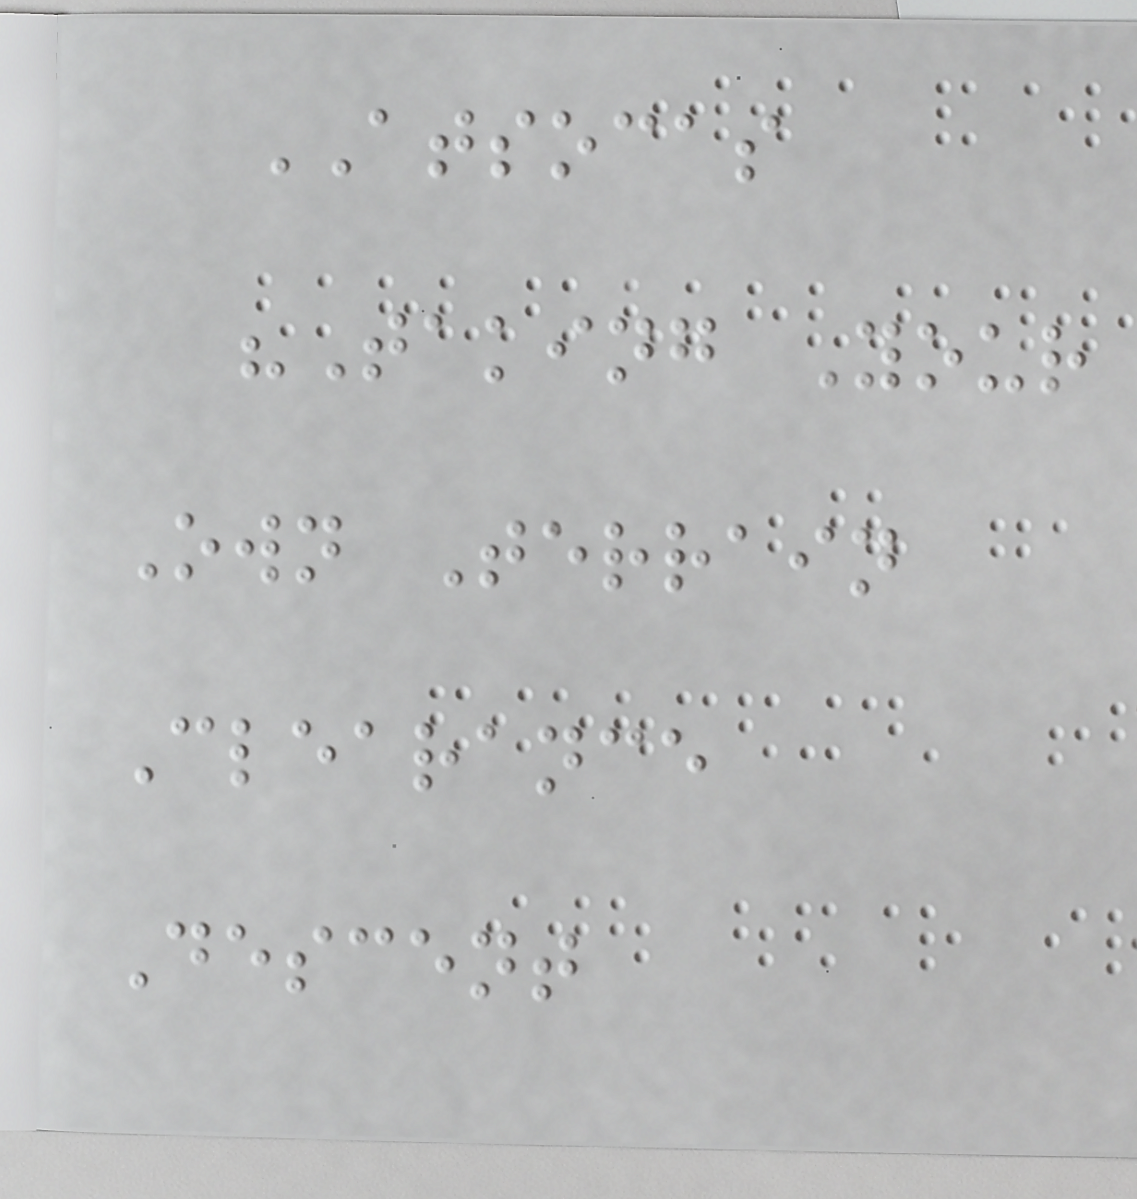ATSOCAS
"Taking Your
Own Terrain
Clearance
Descent
